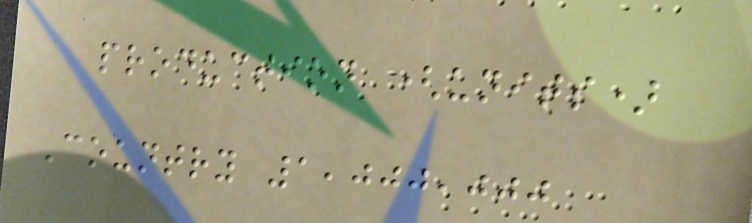production (units)
Country 1,000,000
